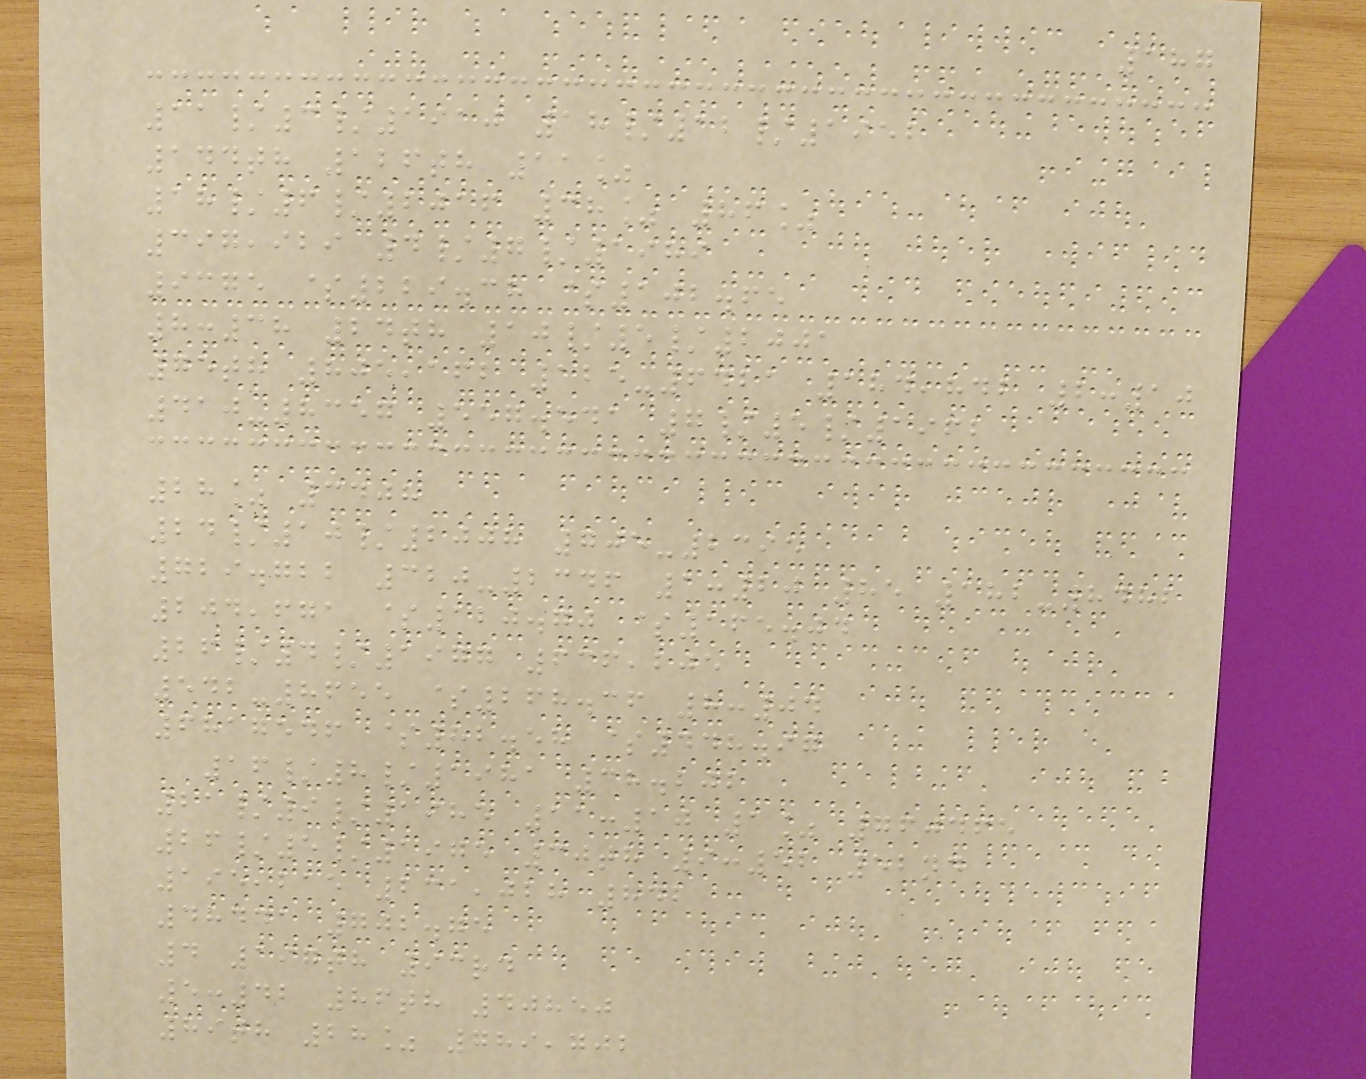187
11/3/1910 18/12/1952
144th 126th 11%
18/6/2016 38% 86%
397,929 4/7/1989
9375 $229.38 $102.65
8:38 24th 10/5/2001
75th 805,162 125-6421 184,842 2:10
410-8357 557.541 7/5/1962
28% 3408
24/10/2008 705-2395
729.722 320-2346 1:20 85 182-8482
204,671 $120.70 $165.04
26/4/1977 636,205
542-8655 $268.36 8:04
6817546 $82.58 $448.97
16/8/1981 38.202
21/9/1985 11:10 1% 760465
26/5/1975 30th 9:52 52nd
195,215 231,028 842
48441 702.75
4 197th 93rd
5:42 86th 40850
89th 28% 789,702
